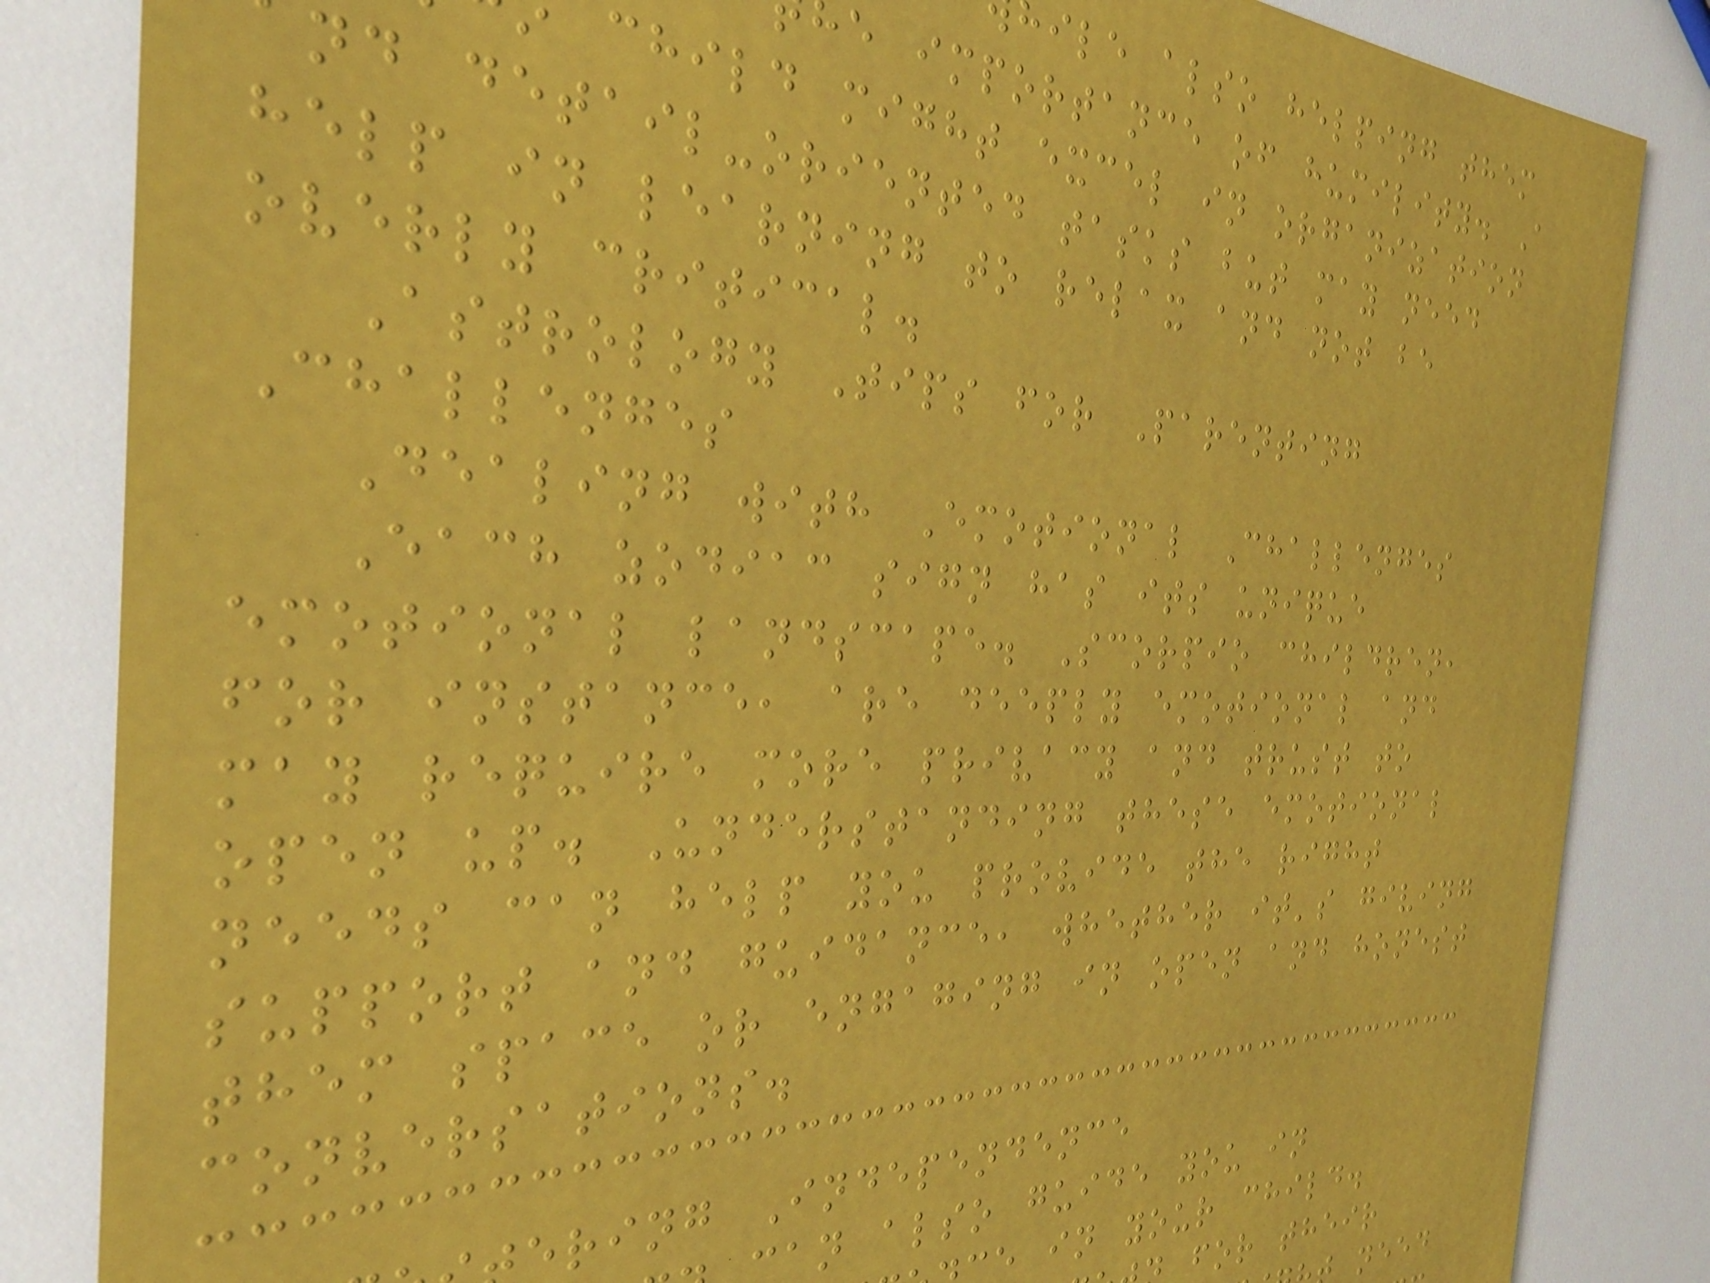ile also helping them
e importance of humility. A
child might excel in organization
nd detail-oriented tasks but may need
help in learning to relax and not be
overly critical.
Astrology Tips for Parenting
Challenges
Dealing with Emotional Challenges
Each zodiac sign has its unique
emotional landscape. Scorpio children,
for instance, are deeply emotional and
may require more privacy and trust to
open up. Understanding these emotional
needs can help you provide the right
support and guidance, whether it's giving
them space or engaging in open and honest
conversations.
ering Independence
an also guide you in
e in your child.
